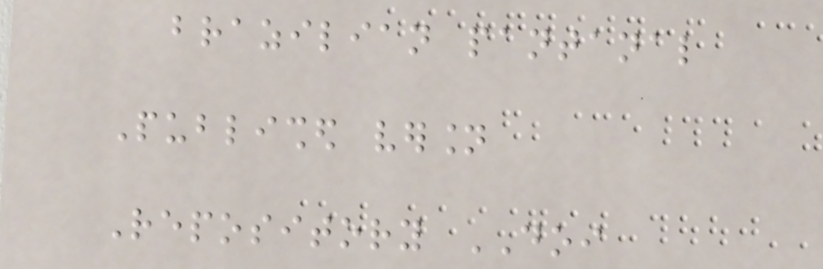brazilian pantanal
Published version
Repository DOI
